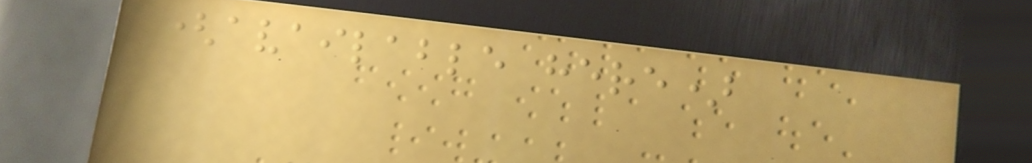(available here)
